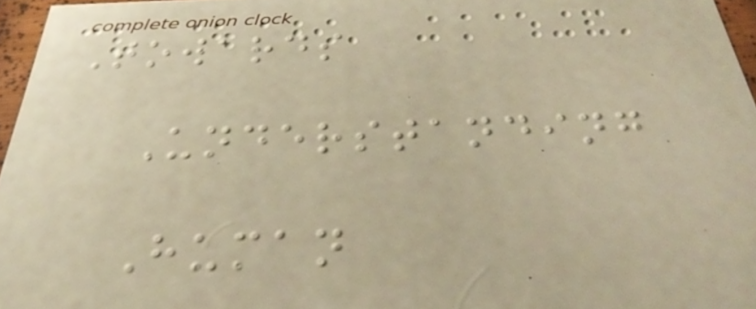Towards
Understanding
Human
